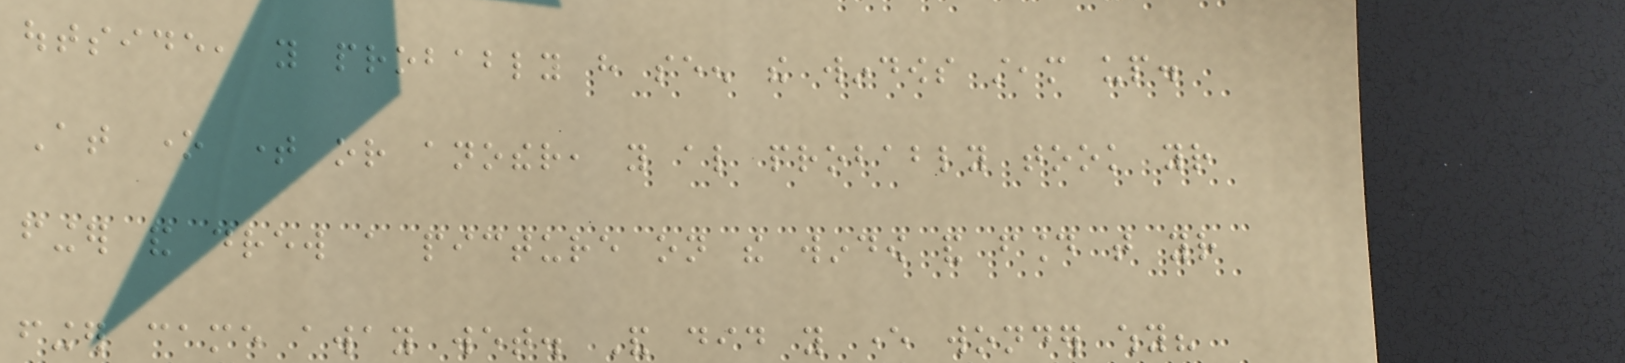outside, you probably have seen the windows steam up.
At one time or another, you also probably took your
finger and drew a picture on the window and found that your
finger came away wet. And did you ever wonder why?
